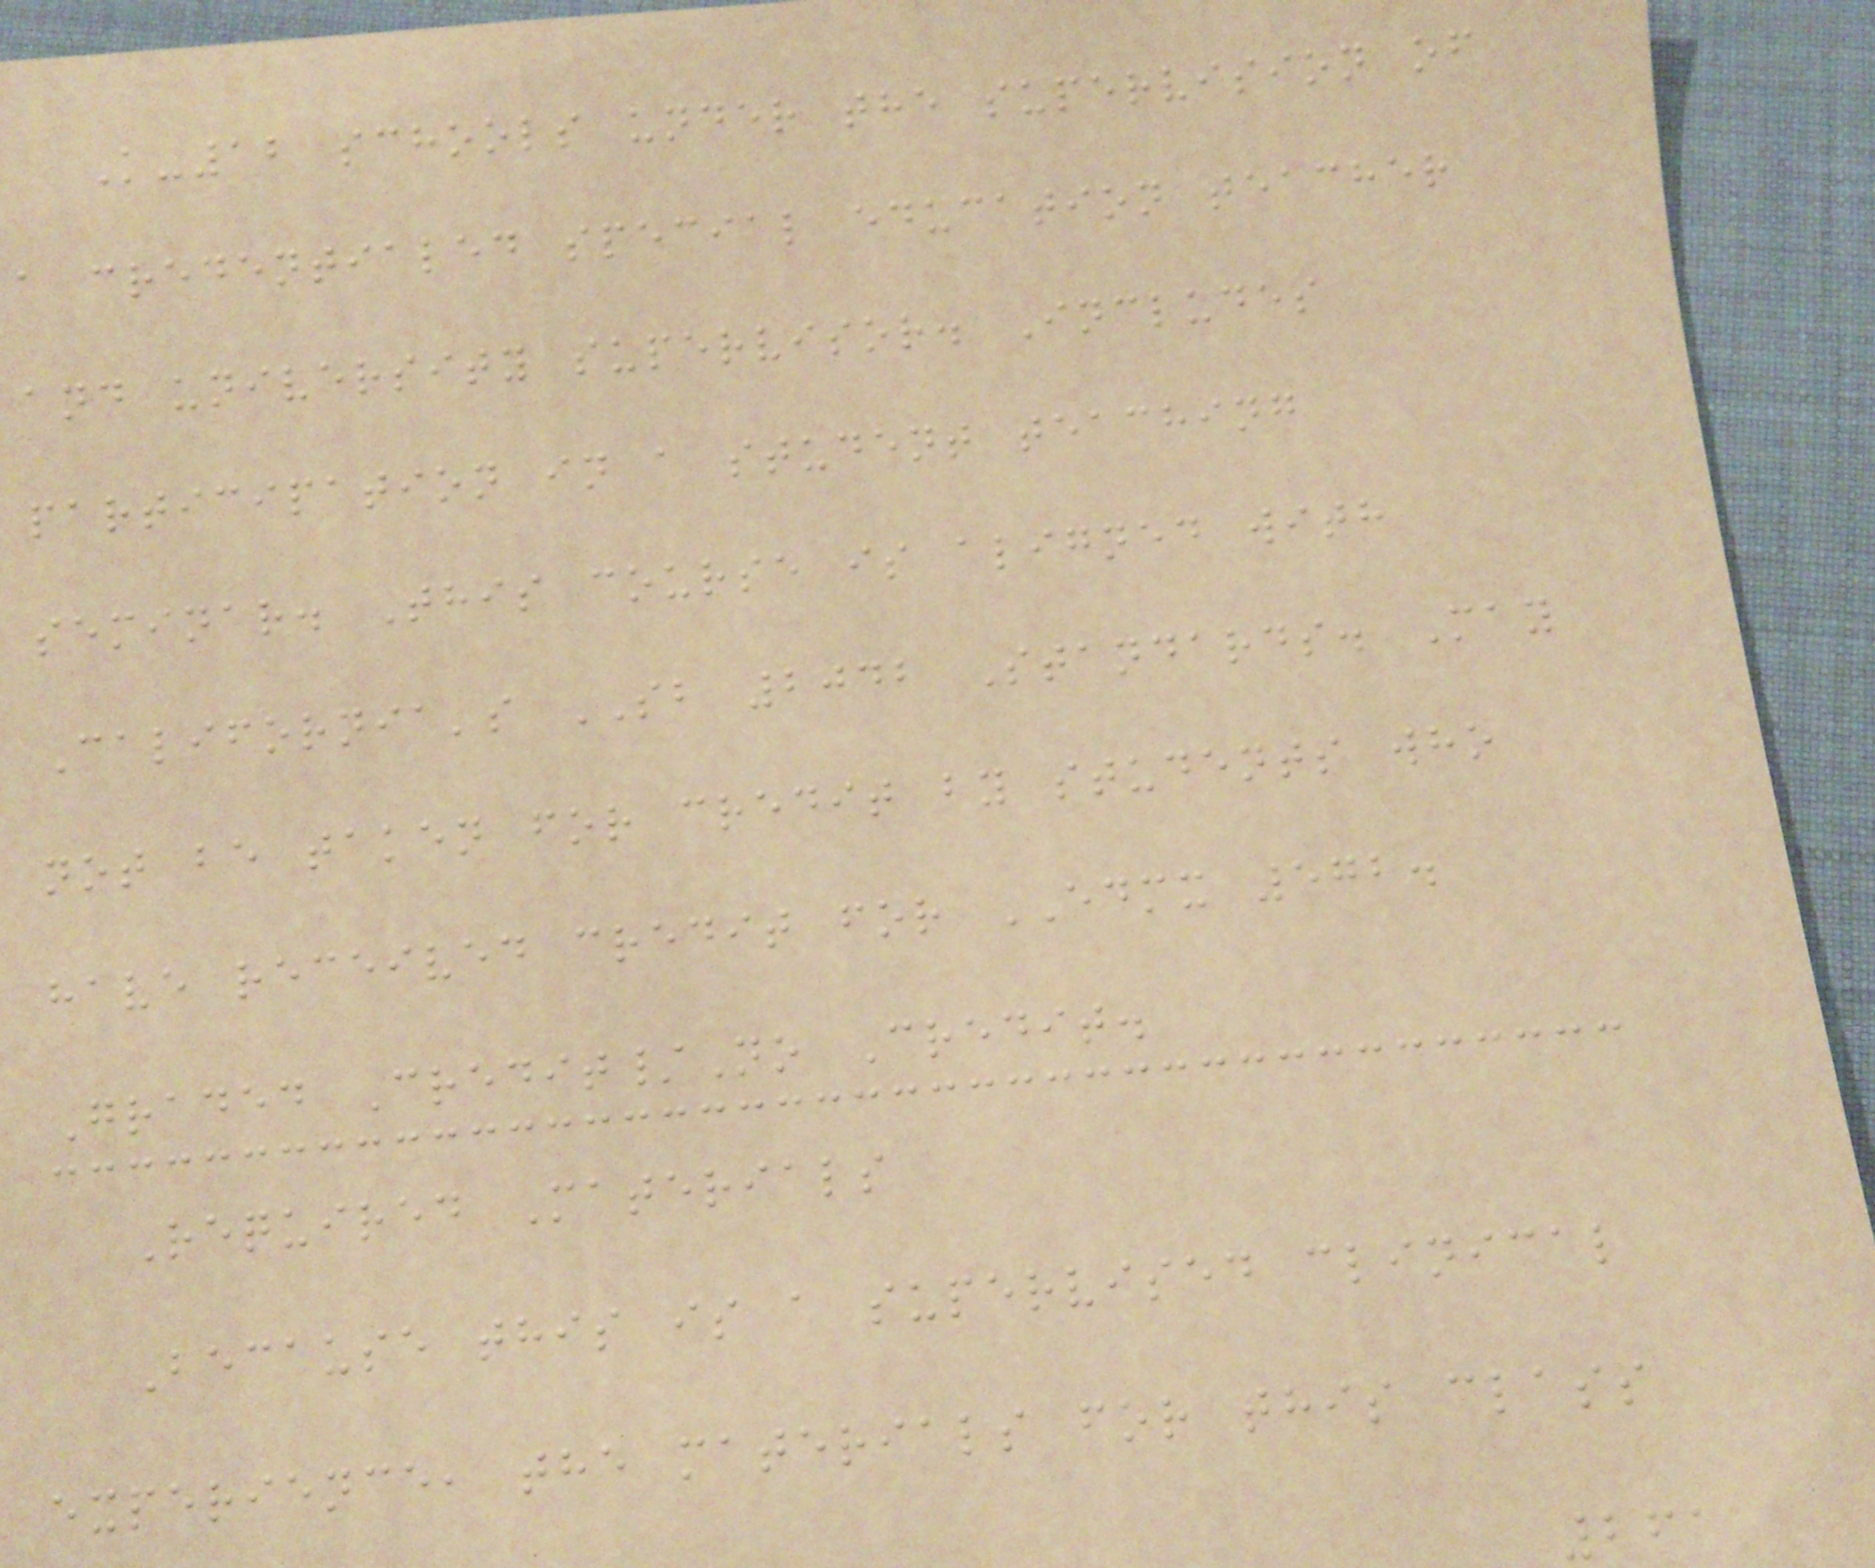K-12 schools under the supervision of
a credentialed special education teacher
and university supervisor. Includes
participation in a student teaching
seminar. This course is aligned with
California's SB 2042 Standards. May
not be taken for credit by students who
have received credit for EDMX 572.
Graded Credit/No Credit.
Required Materials
Because this is a supervised clinical
experience, the materials for this class
261
